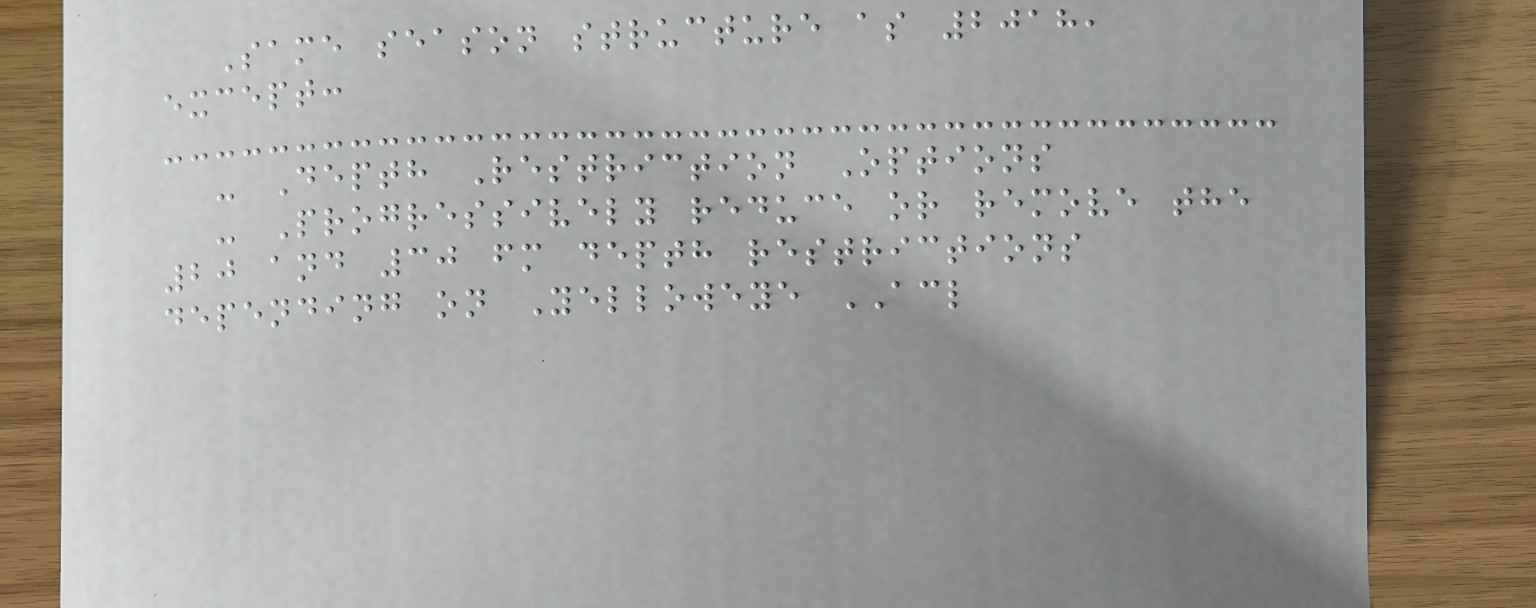Same season structure as 2018,
except:
- Depth Restriction Options
- Progressively reduce or remove the
20 and 30 fm depth restrictions
depending on Yelloweye ACL
